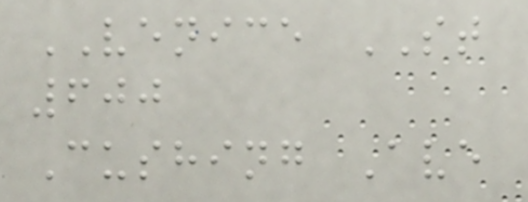VENICE ST
600
Cushing Ave
